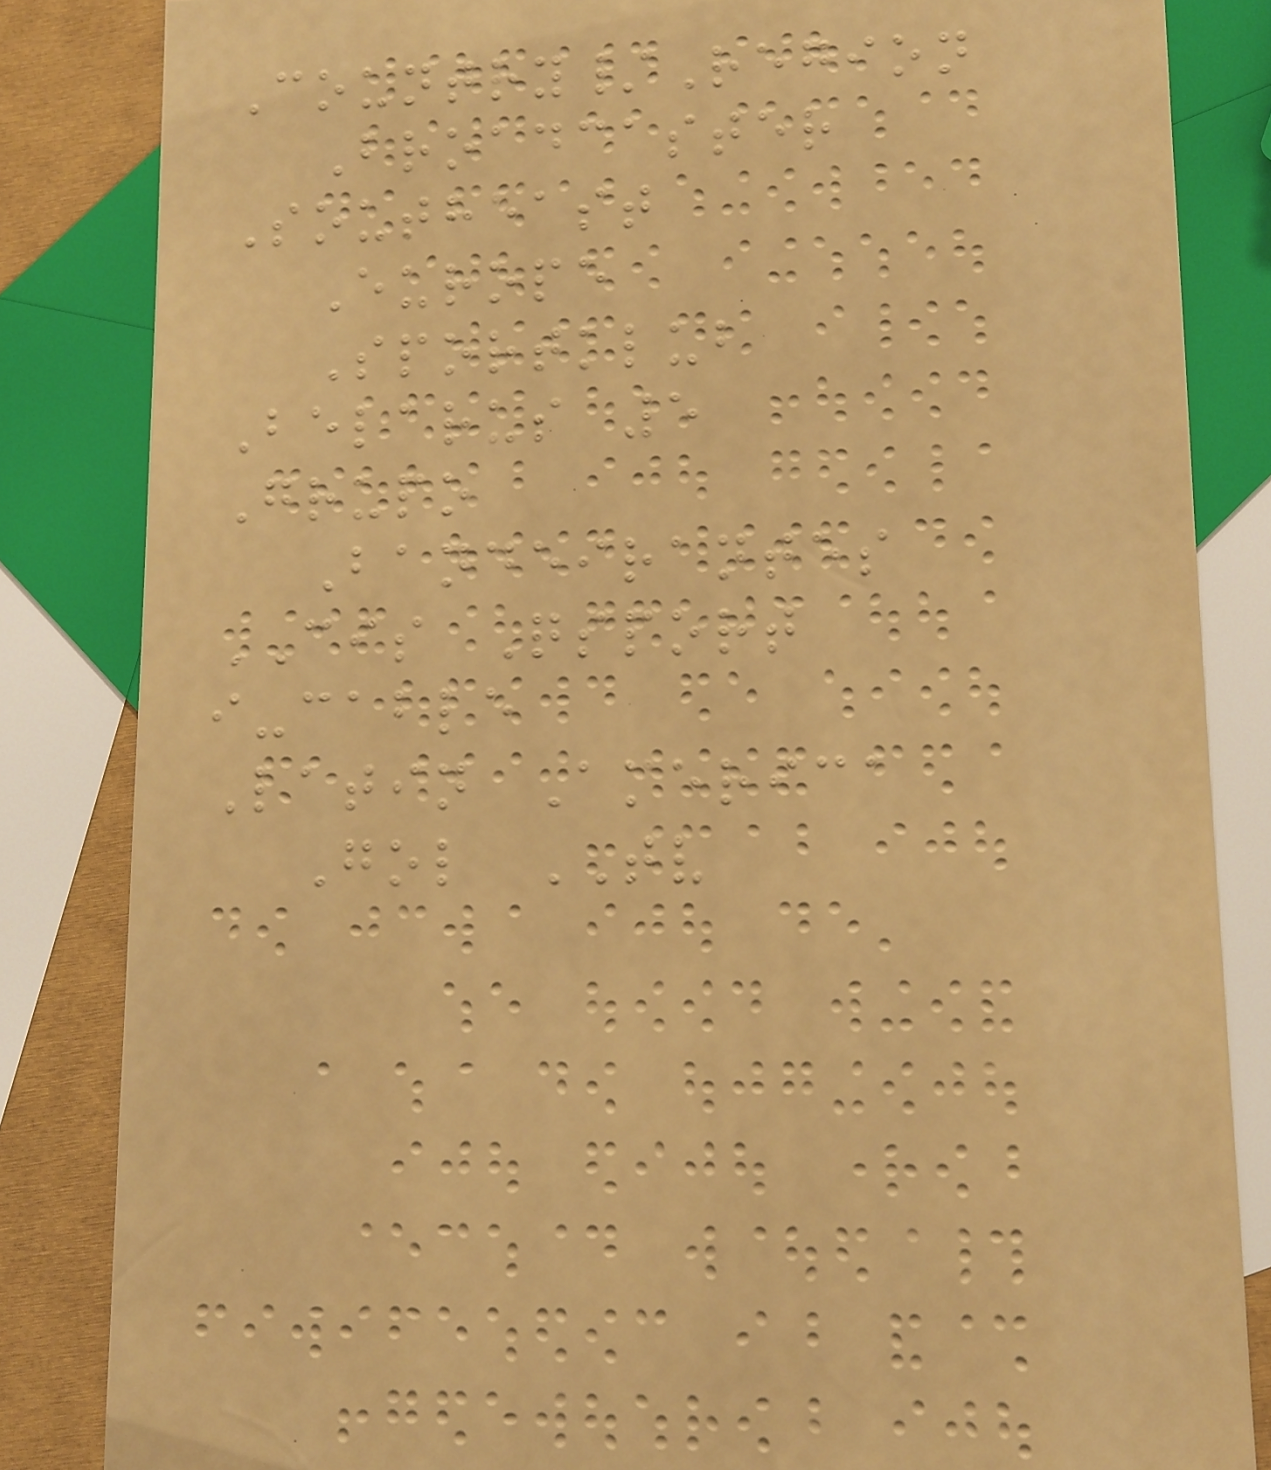Country/Region
Broadcaster
Southeast
Europe
Sportklub
Belarus 5
Grupo
Bandeirantes
CIS Qsport
i-cable
Latin America
Gol TV
